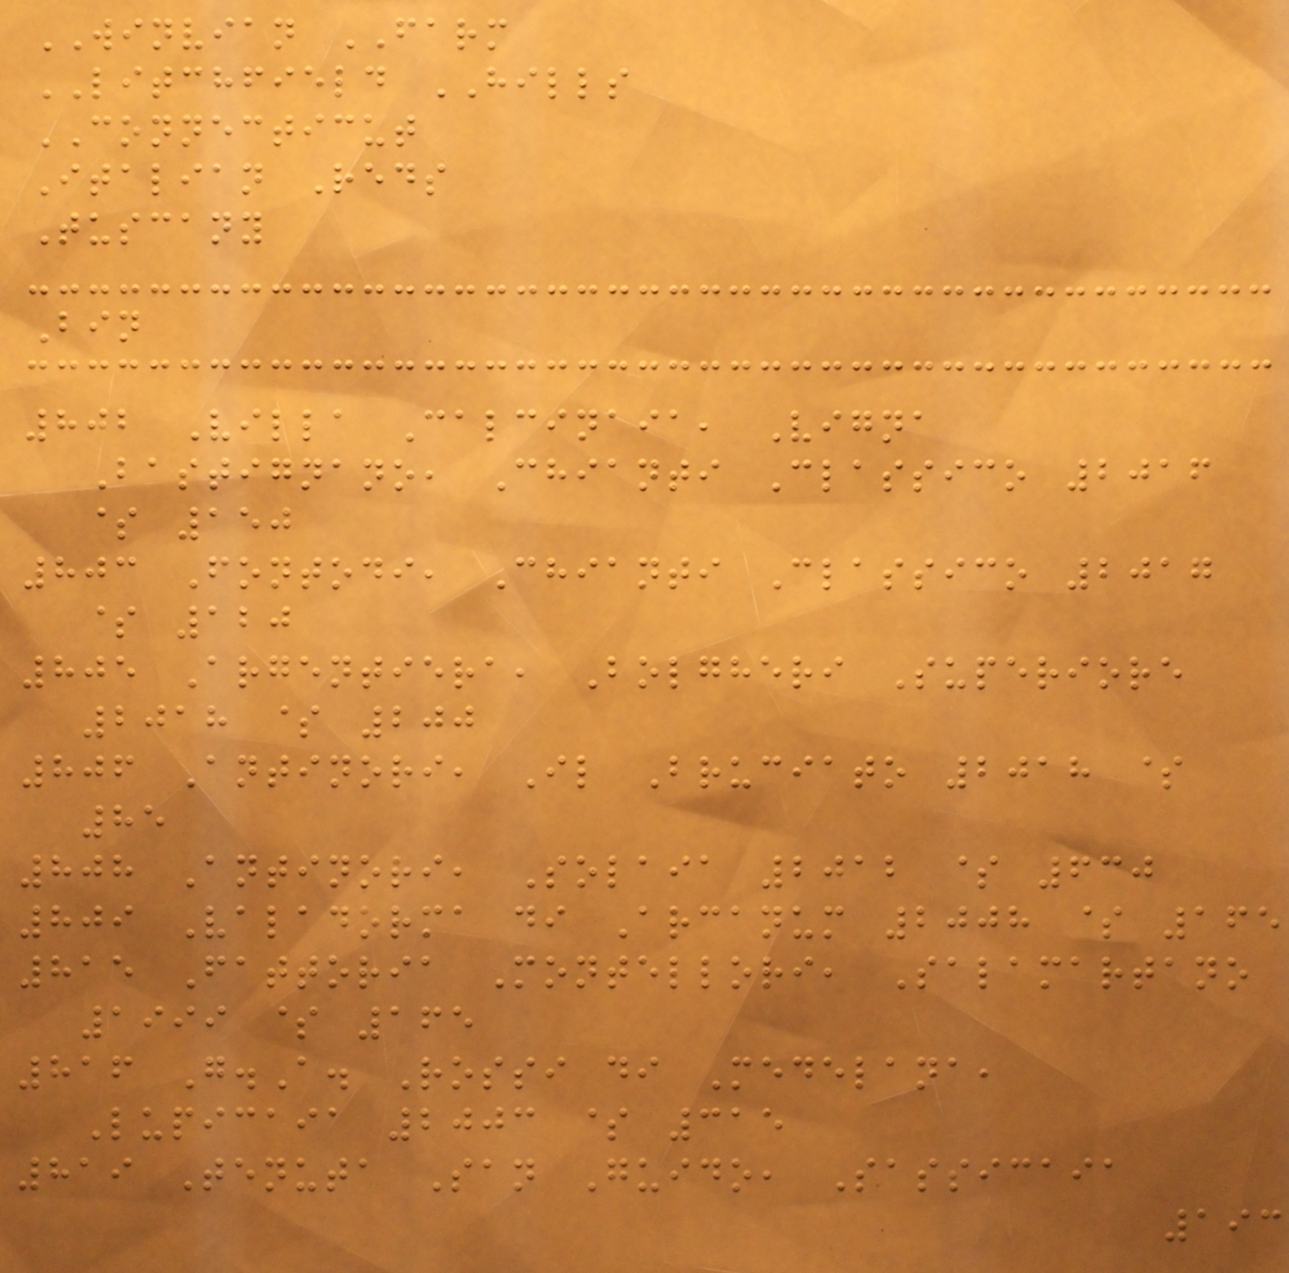WINVIAN FARM
LITCHFIELD HILLS
CONNECTICUT
Italian Reds
Tuscany
Bin
802 Villa Calcinaia, Vigna
Bastignano, Chianti Classico 2016
$ 150
803 Fontodi, Chianti Classico 2017
$ 120
805 Argentiera, Bolgheri Superiore
2018 $ 200
806 Antinori, Il Bruciato 2018 $
85
808 Antinori, Solaia 2012 $ 630
809 Valadorma di Arcanum 2008 $ 165
815 Fattoria Montellori, Salamartano
1999 $ 165
816 G.A. Rossi di Medelana,
Lupicaia 2003 $ 315
819 Tenuta San Guido, Sassicaia
193
